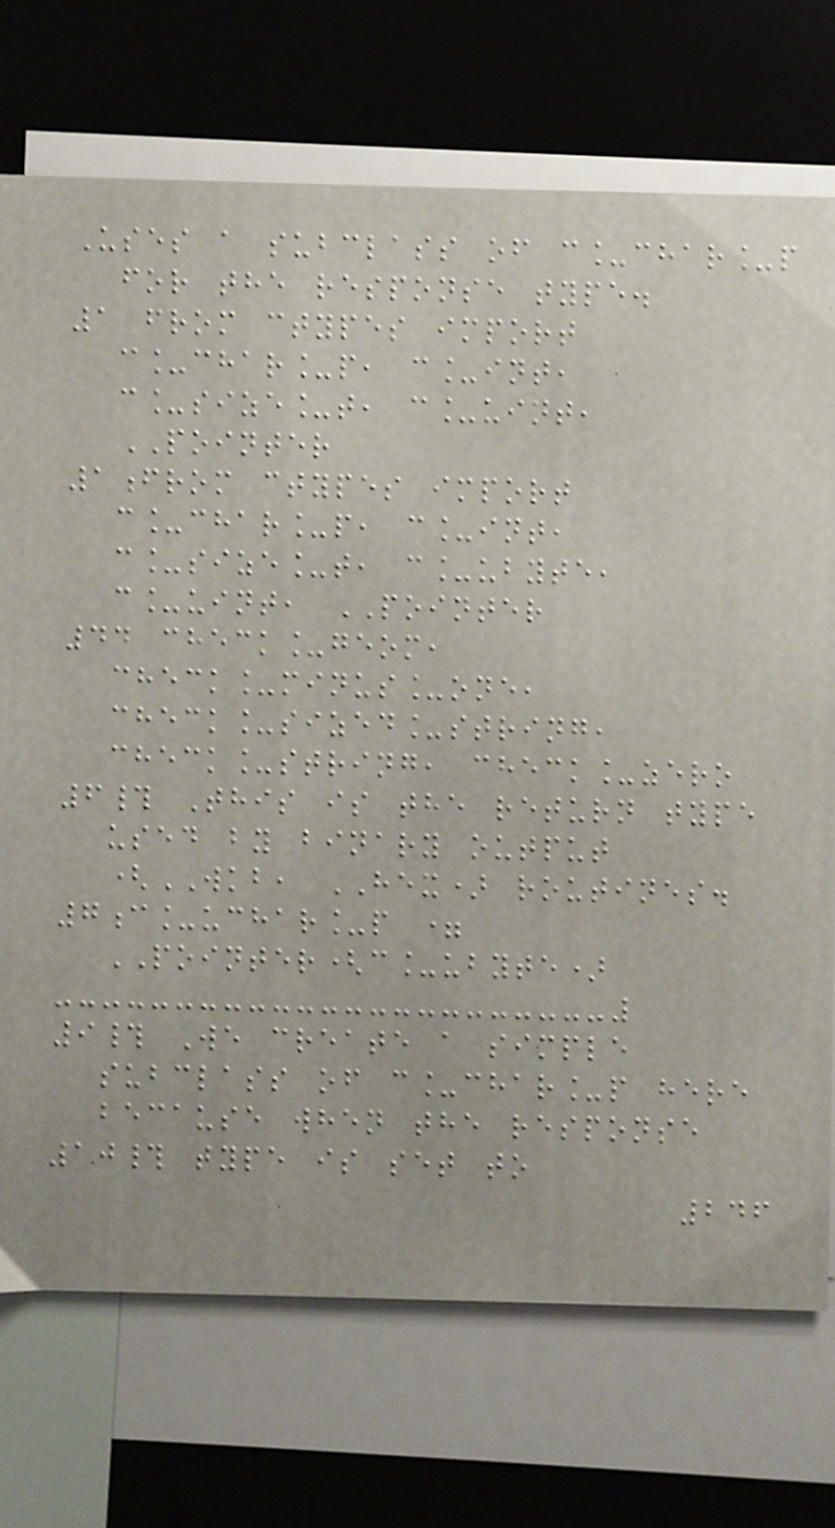Uses a subclass of c_char_p
for the response type.
1 from ctypes import
c_char_p, c_int,
c_size_t, c_uint,
POINTER
1from ctypes import
c_char_p, c_int,
c_size_t, c_ubyte,
c_uint, POINTER
44 check_geom,
check_minus_one,
check_sized_string,
check_string, check_zero
6# This is the return type
used by binary output
(WKB, HEX) routines.
7c_uchar_p =
POINTER(c_ubyte)
9# We create a simple
subclass of c_char_p here
because when the response
10# type is set to
246
